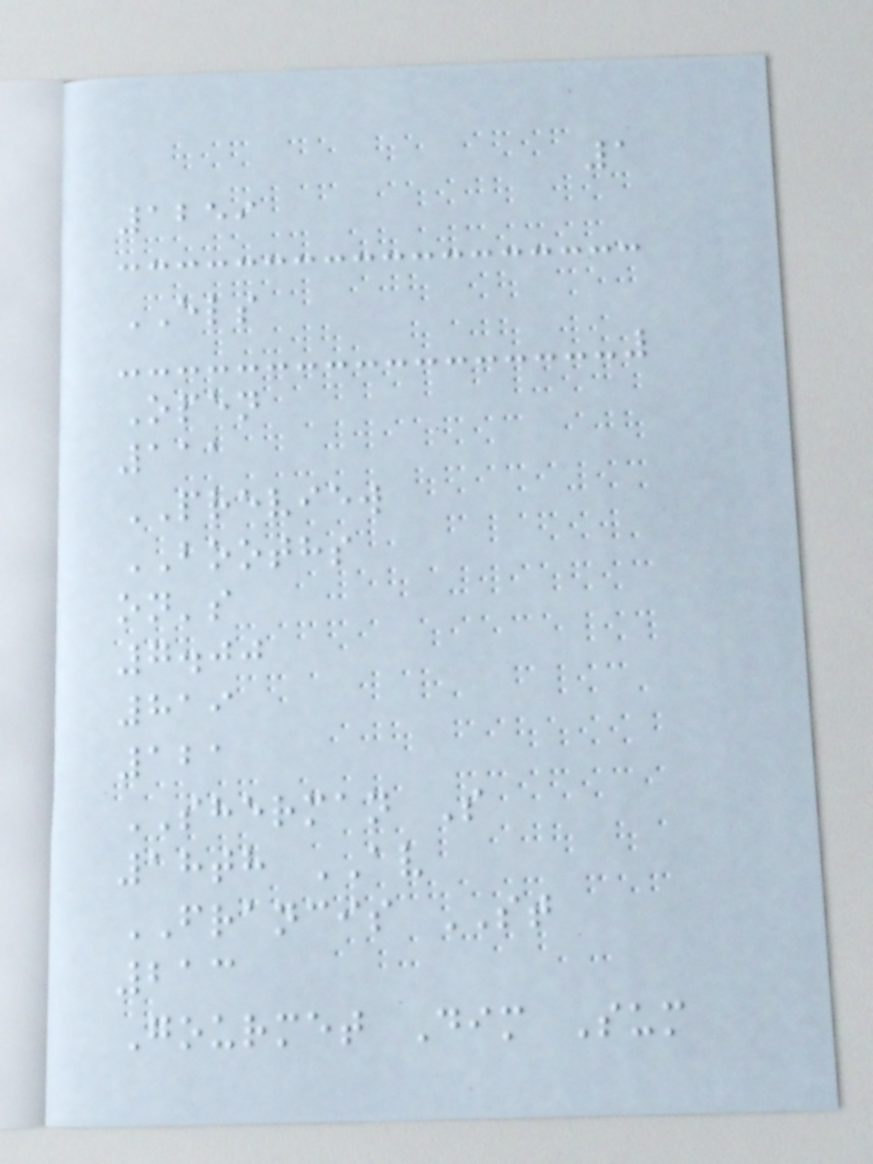1
1259
ELS
Open
111
PREVIEW
BOOTHS
on's
7.00
819
121
SHERMAN S
18th AV
FRANCIS ST
213
Gourmet Dim Sum
